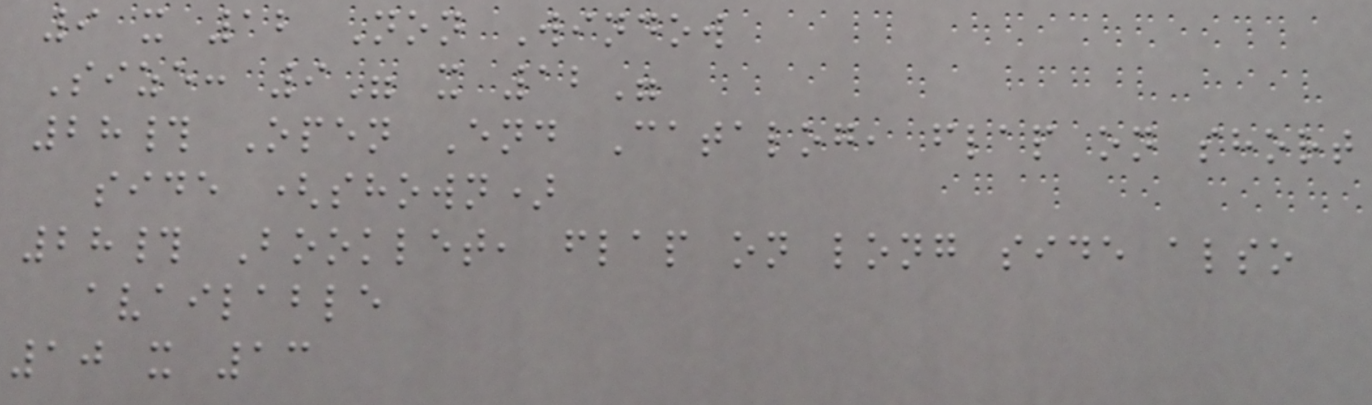9 x 12 Non Window
Size: 9" x 12"
28# Open End Catalog, flap on short
side (shown)
28# Booklet, flap on long side also
available
10 x 13
